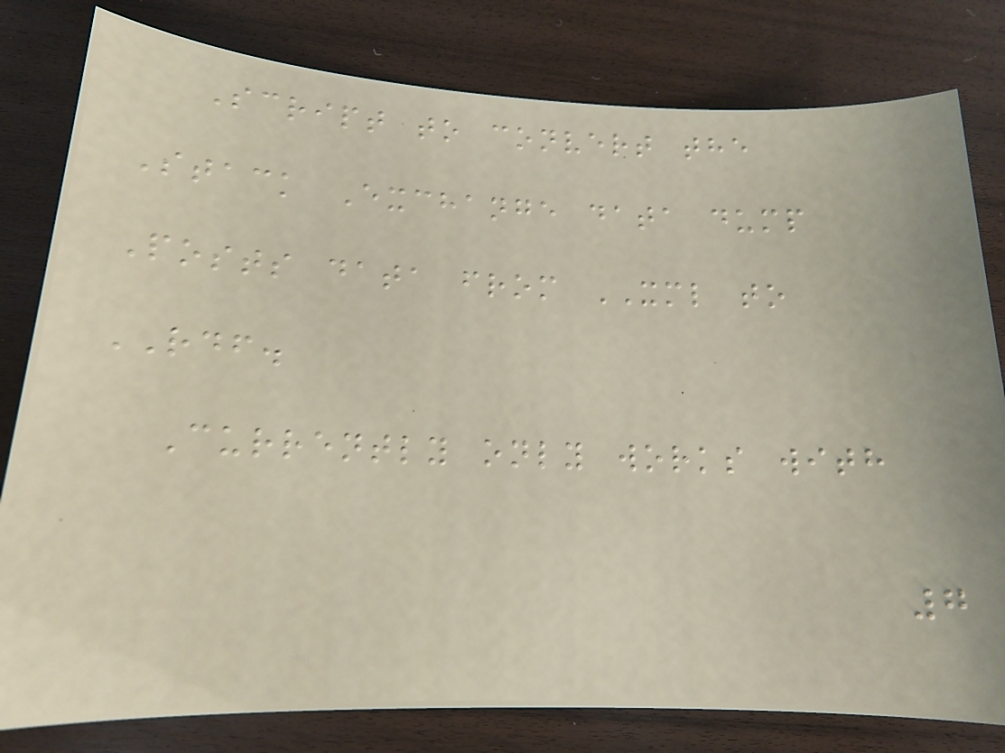Script to convert the
Stack Exchange data dump
Posts data from XML to
RDF.
Currently only works with
7
